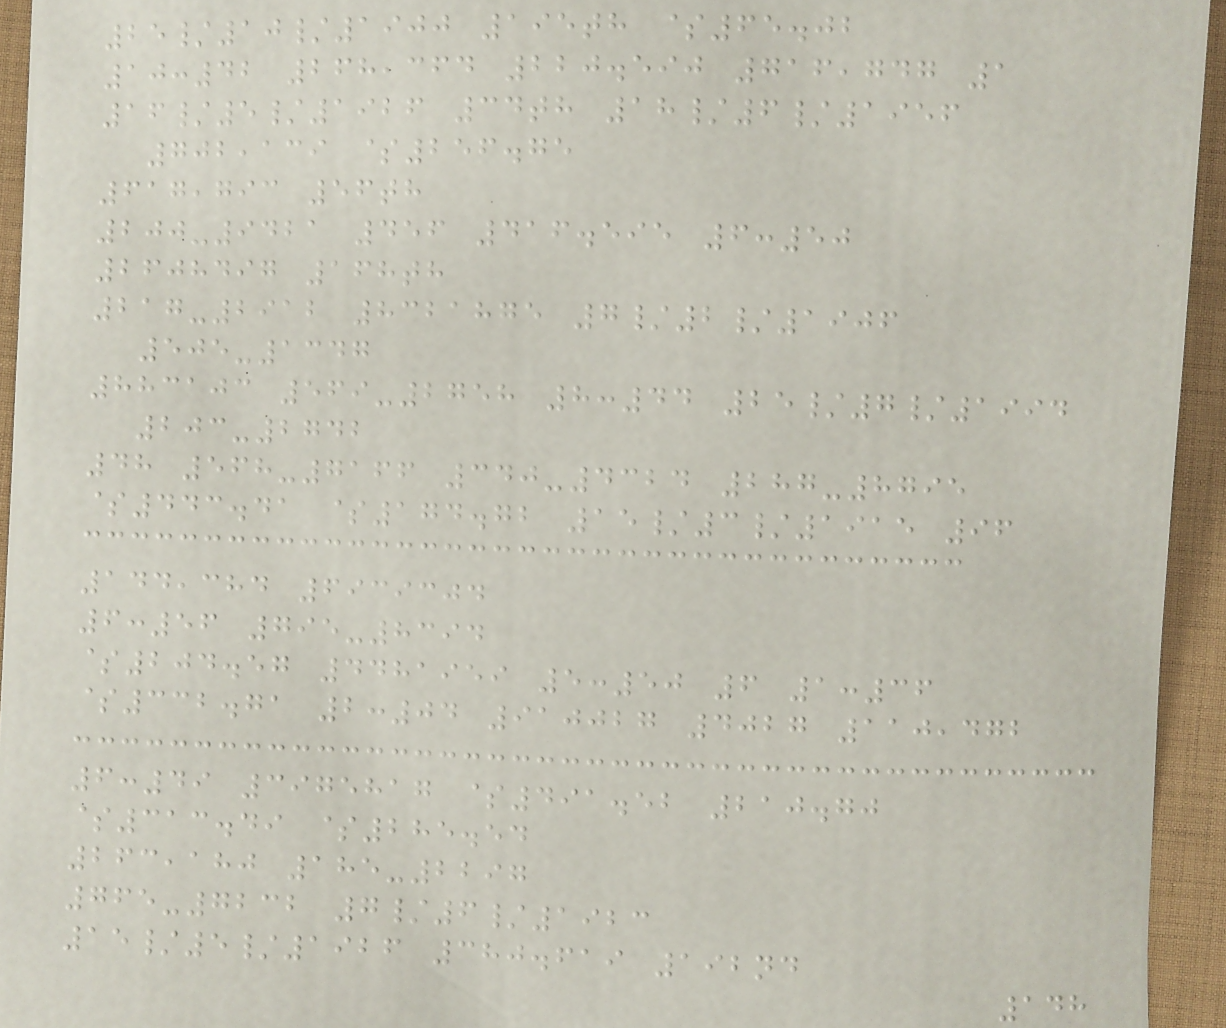25/10/1900 195th $65.02
10:42 268,364 220.590 716,747 1
16/5/1926 34th 18/6/1956
702,139 $256.75
617,793 56th
200-9421 456 416.595 6:50
2608497 168th
217-2912 8321875 7/2/1906
505-1347
883103 569-2758 8:44 25/7/1994
203-2742
48 568-7166 340-4324 287-8795
$443.41 $174.72 15/3/1915 96
144,384 6939304
6:56 795-8394
$204.57 4481959 5:50 6 1:36
$332.71 2:04 910027 4027 110,472
6:49 3975817 $491.52 210.70
$313.49 $285.54
263,180 185-2297
765-7232 7/6/1923
15/5/1926 380.619 192nd
148
